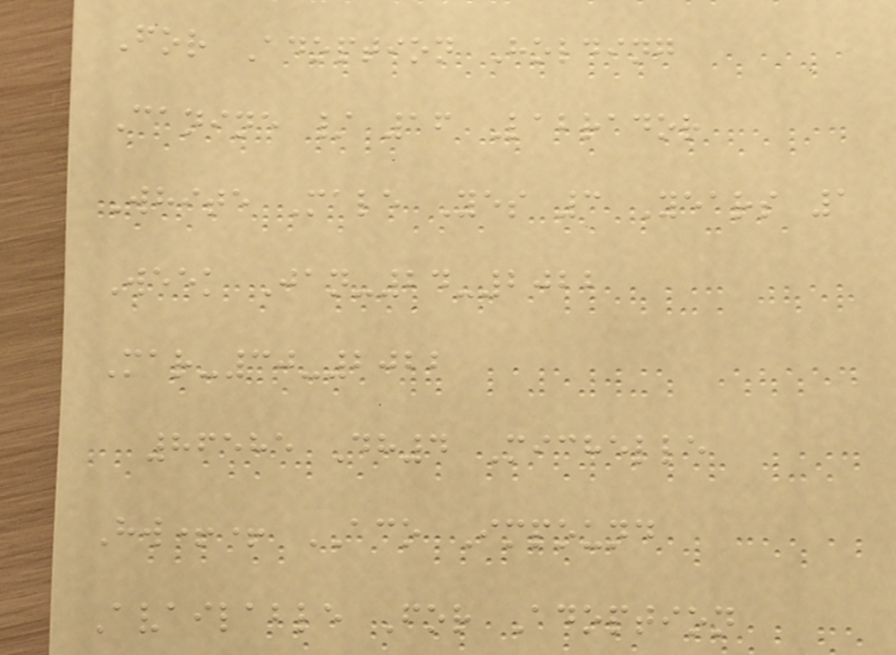For Adoption Holding
Canine / 16 Labrador
White Male Yes 3 Years 1
Week Jan-24-2022
Mar-30-2022
86585 Dh4 Michelle
Hw++ ACO Impound
Available For Adoption
